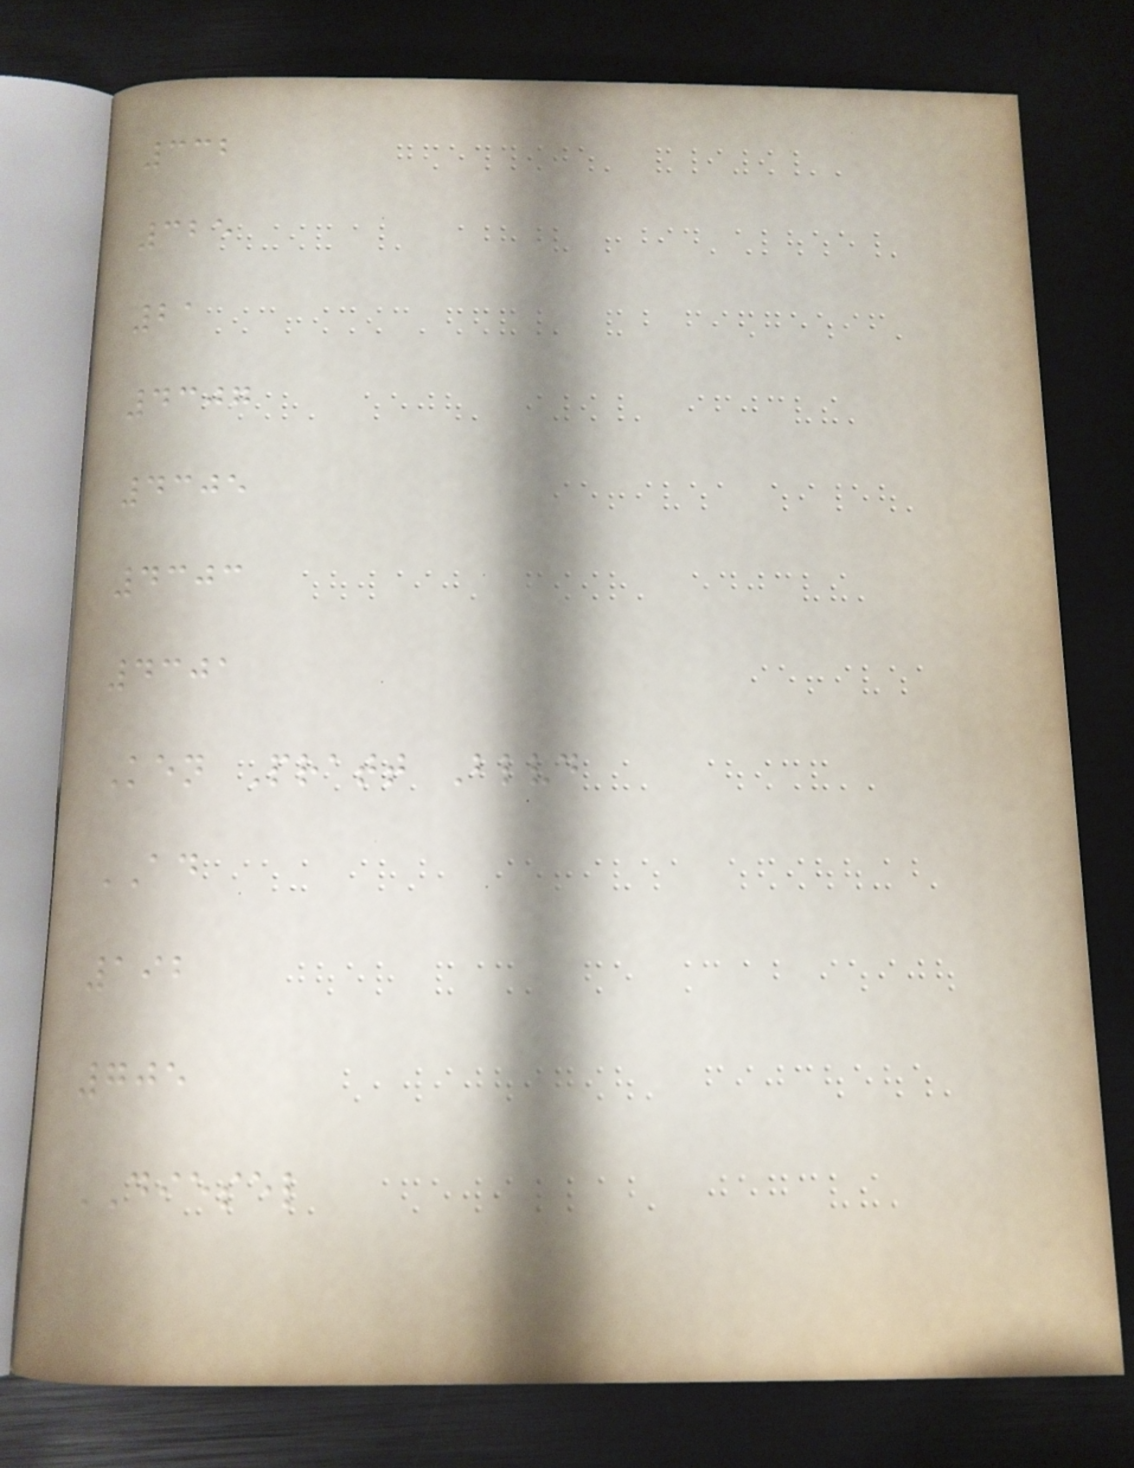332
325
21
4307
4305
4303
4301
Ken Pratt Blvd
AD
192
705
DIESEL
